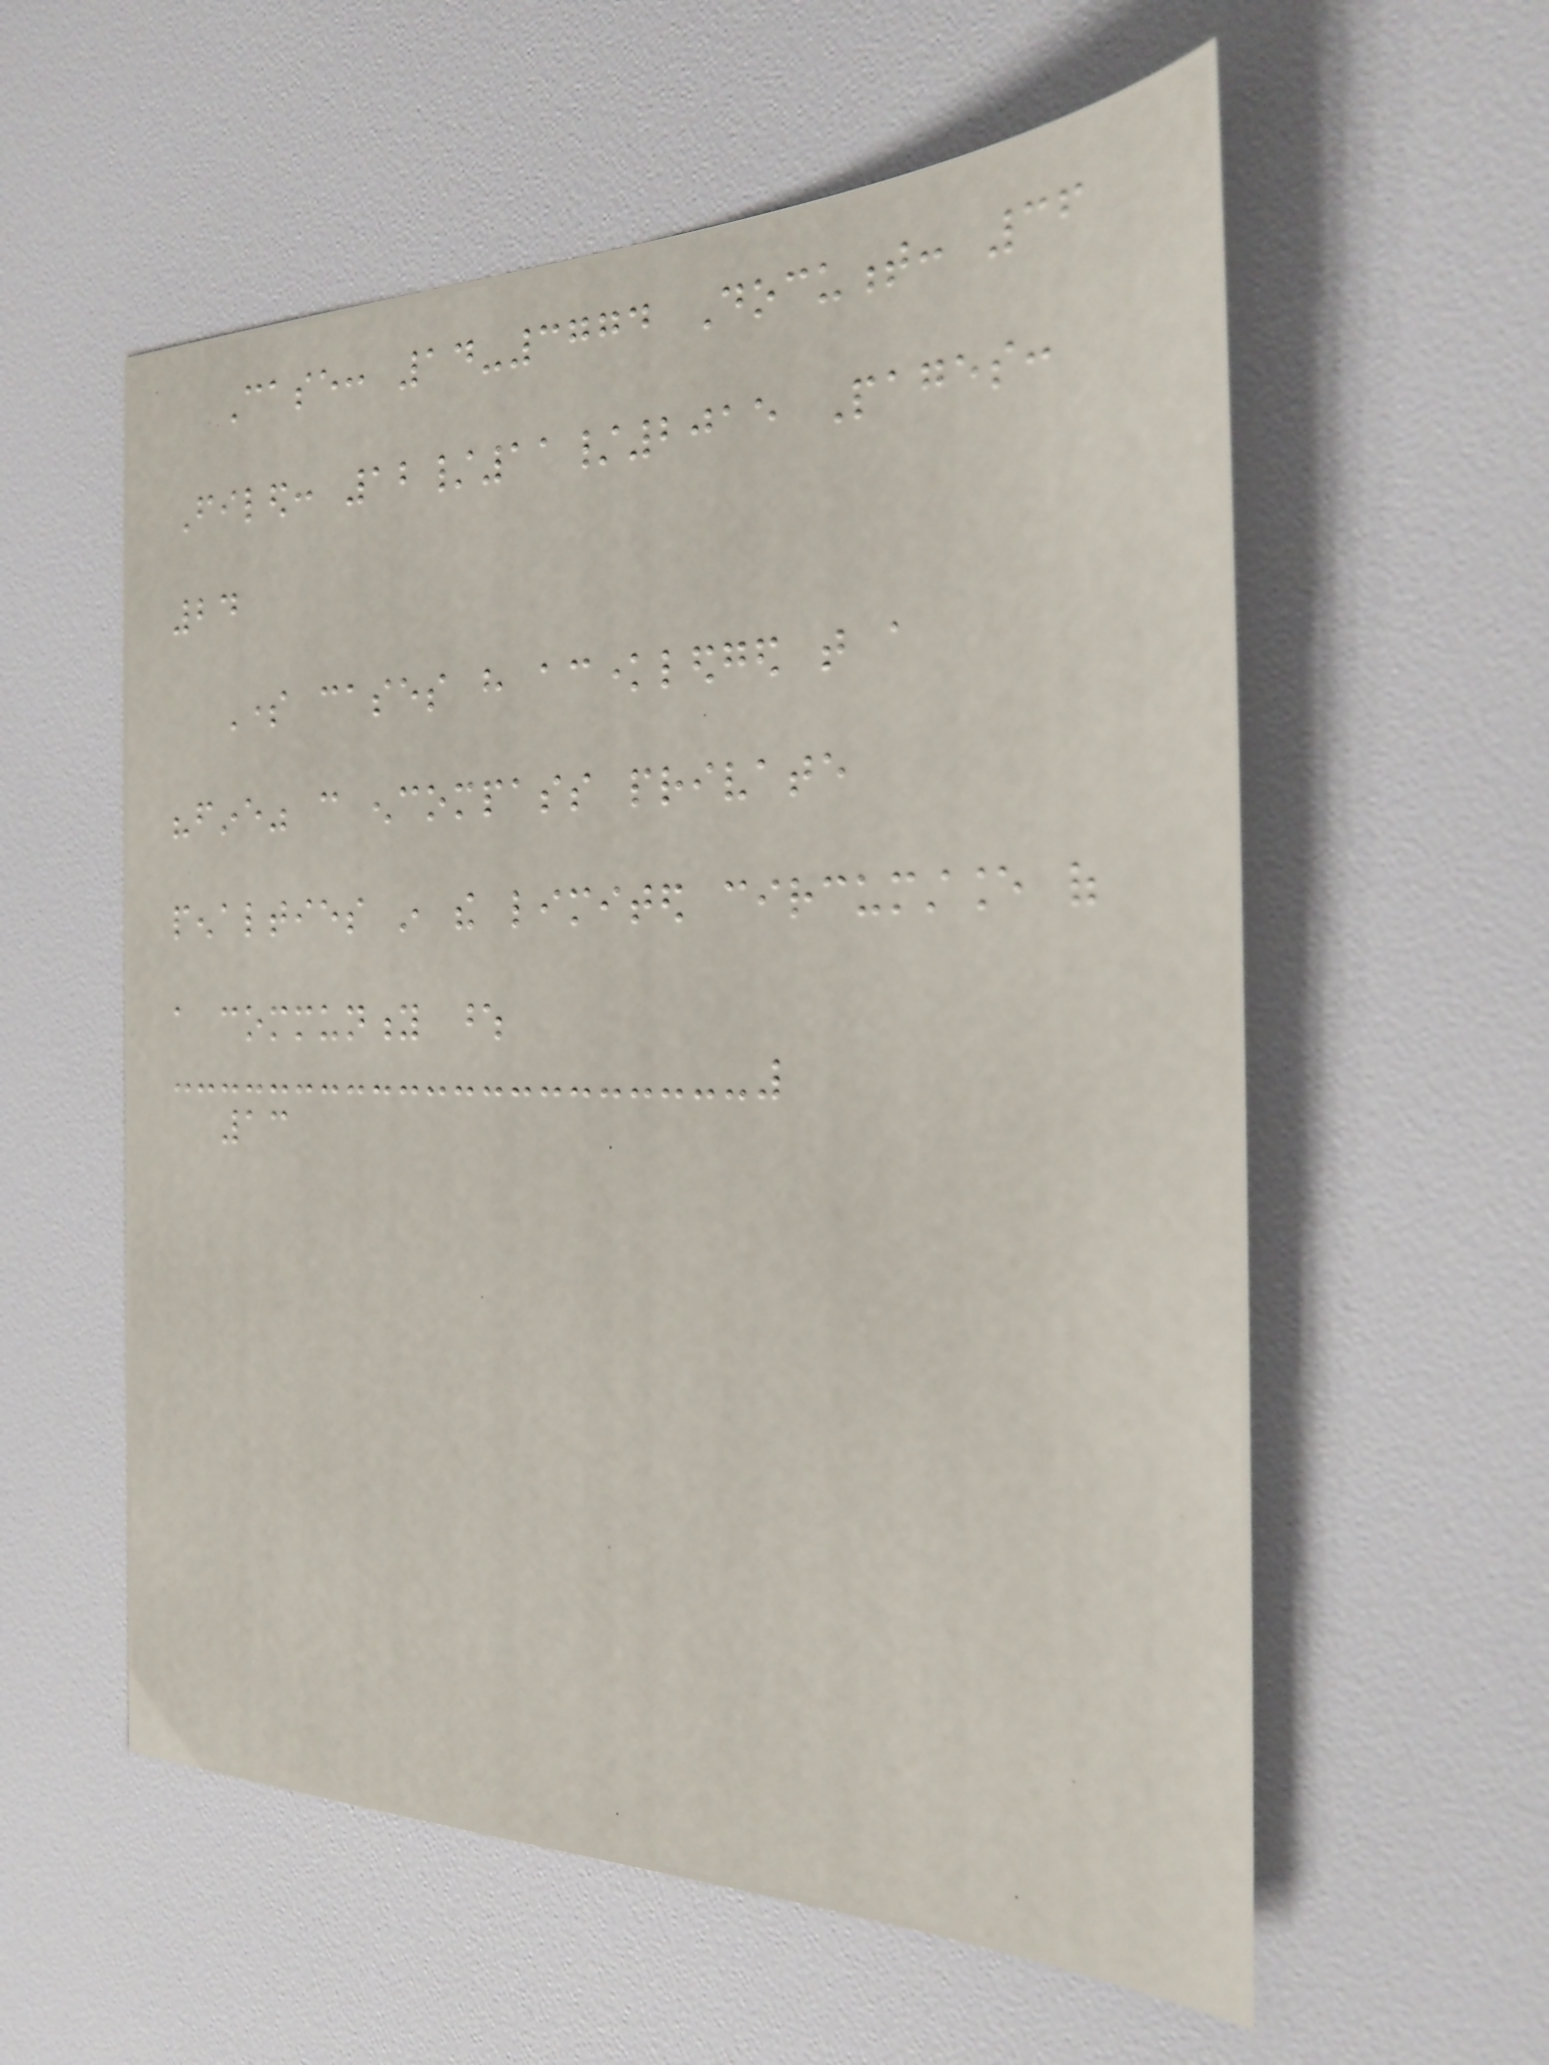Case: 14-3774 Document: 36
Filed: 12/11/2015 Pages:
24
Some cases have acknowledged that a
"fine" can encompass private
penalties in the limited circumstance of
a community whose
13
